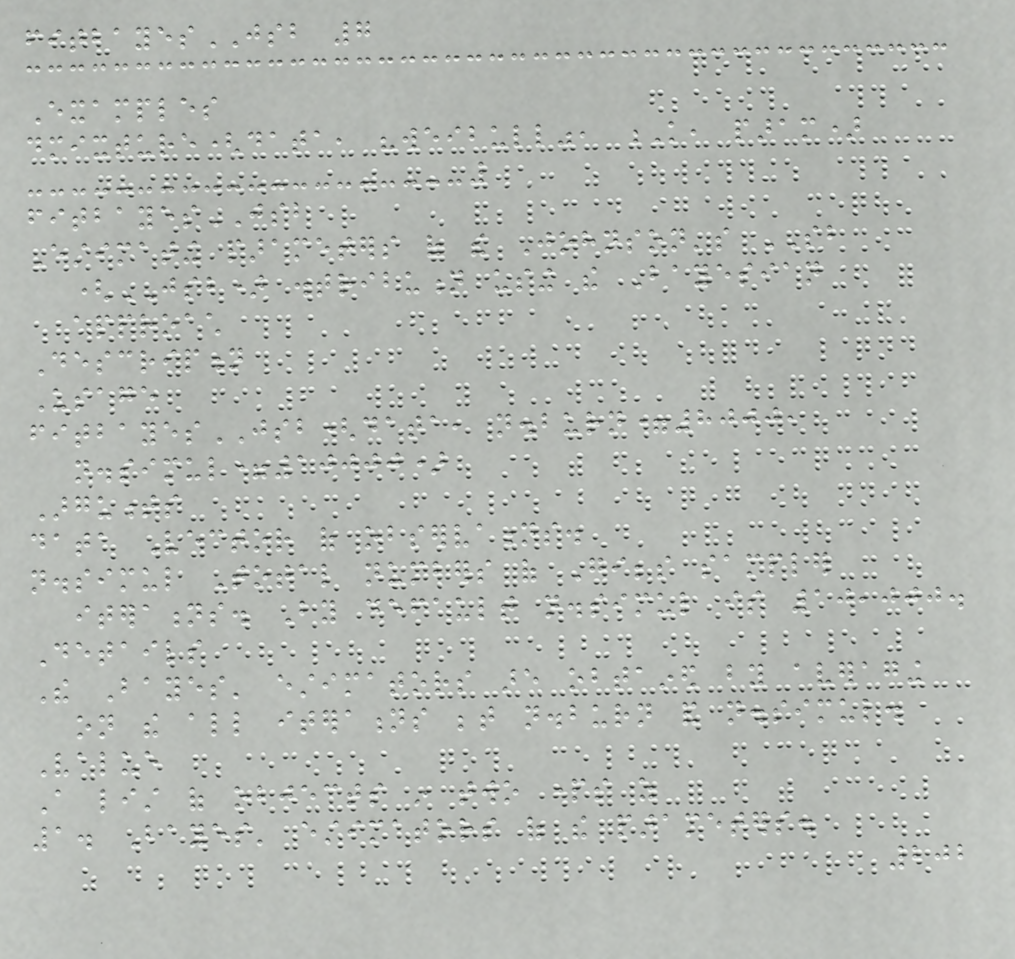fitbayesJSB 7
Examples
dmixture(data, "weibull", K, param)
fitbayesJSB
Estimating parameters of the Johnson's SB
(JSB) distribution using the Bayesian
approach
Description
Usage
fitbayesJSB(data, n.burn=8000,
n.simul=10000)
Arguments
data Vector of observations.
n.simul Total numbers of Gibbs sampler
iterations. By default n.simul is 10,000.
Details
The Bayes' estimators are obtained by averaging
on the all iterations between n.burn and n.simul.
Value
A list of objects in two parts as
1. Bayes' estimators of the parameters.
202
